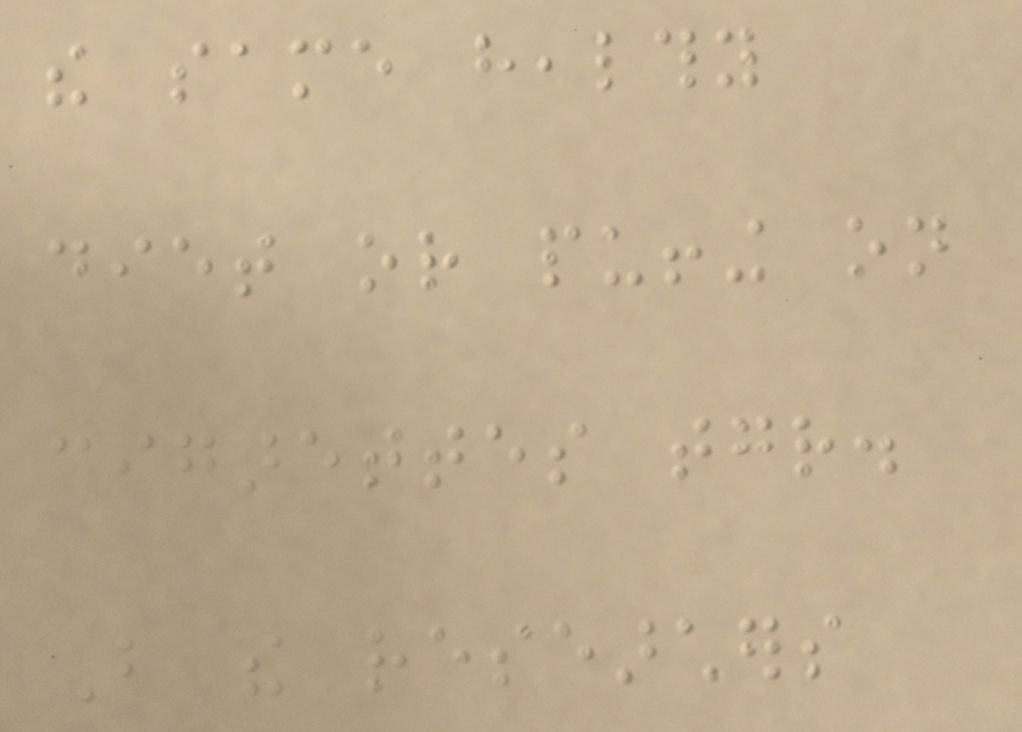the same healthy
diet or puffing on
cigarettes together.
But the researchers
